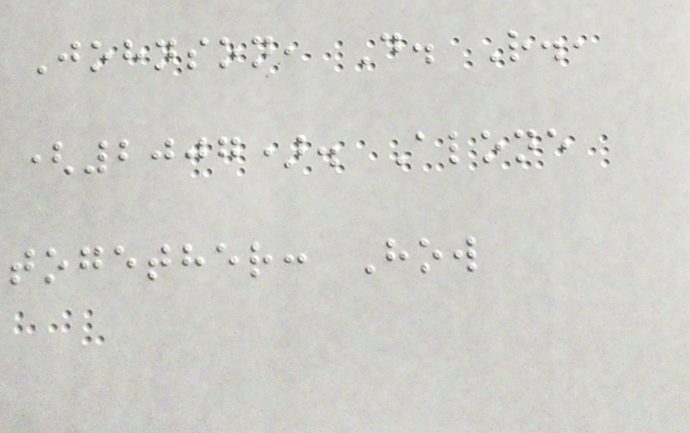Johnson, D. R.,
(2007). Alone
together: How
